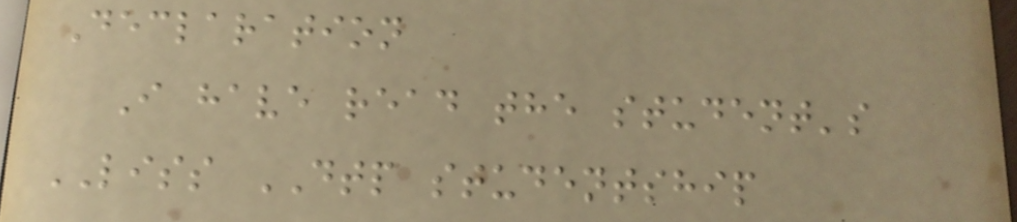Declaration
I have read the student's
LISS DTP studentship
